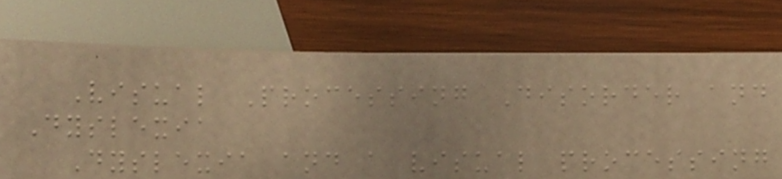Visual Processing Disorder and
Dyslexia
Dyslexia and a visual processing
